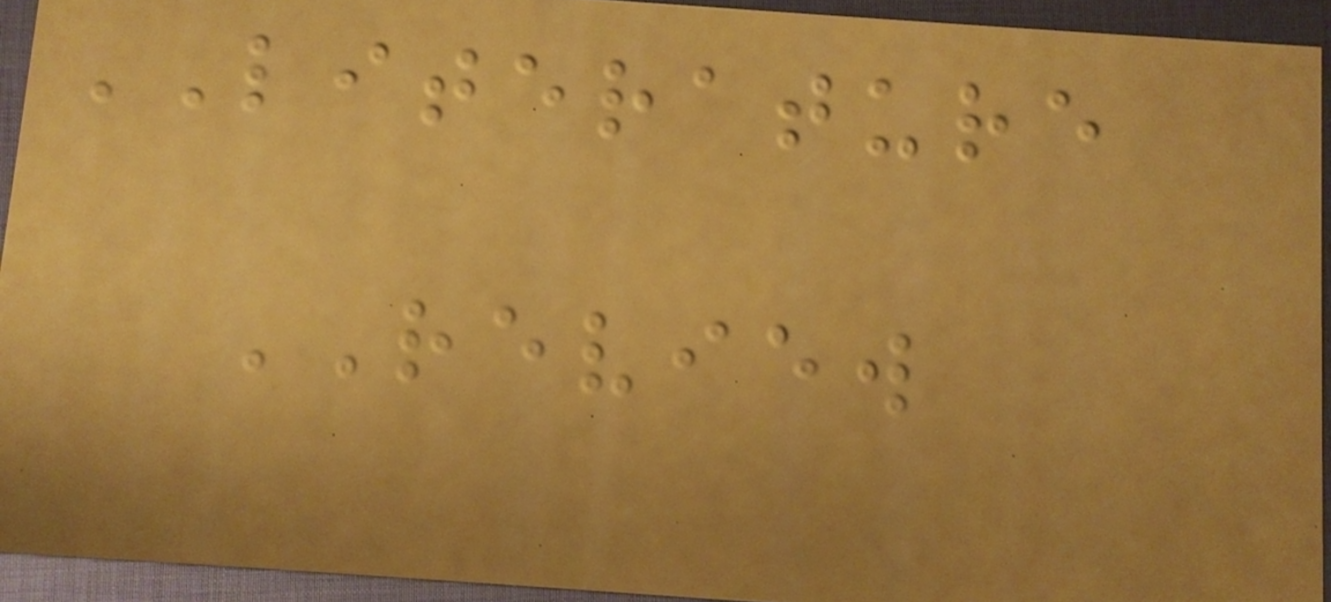LITERATURE
REVIEW
